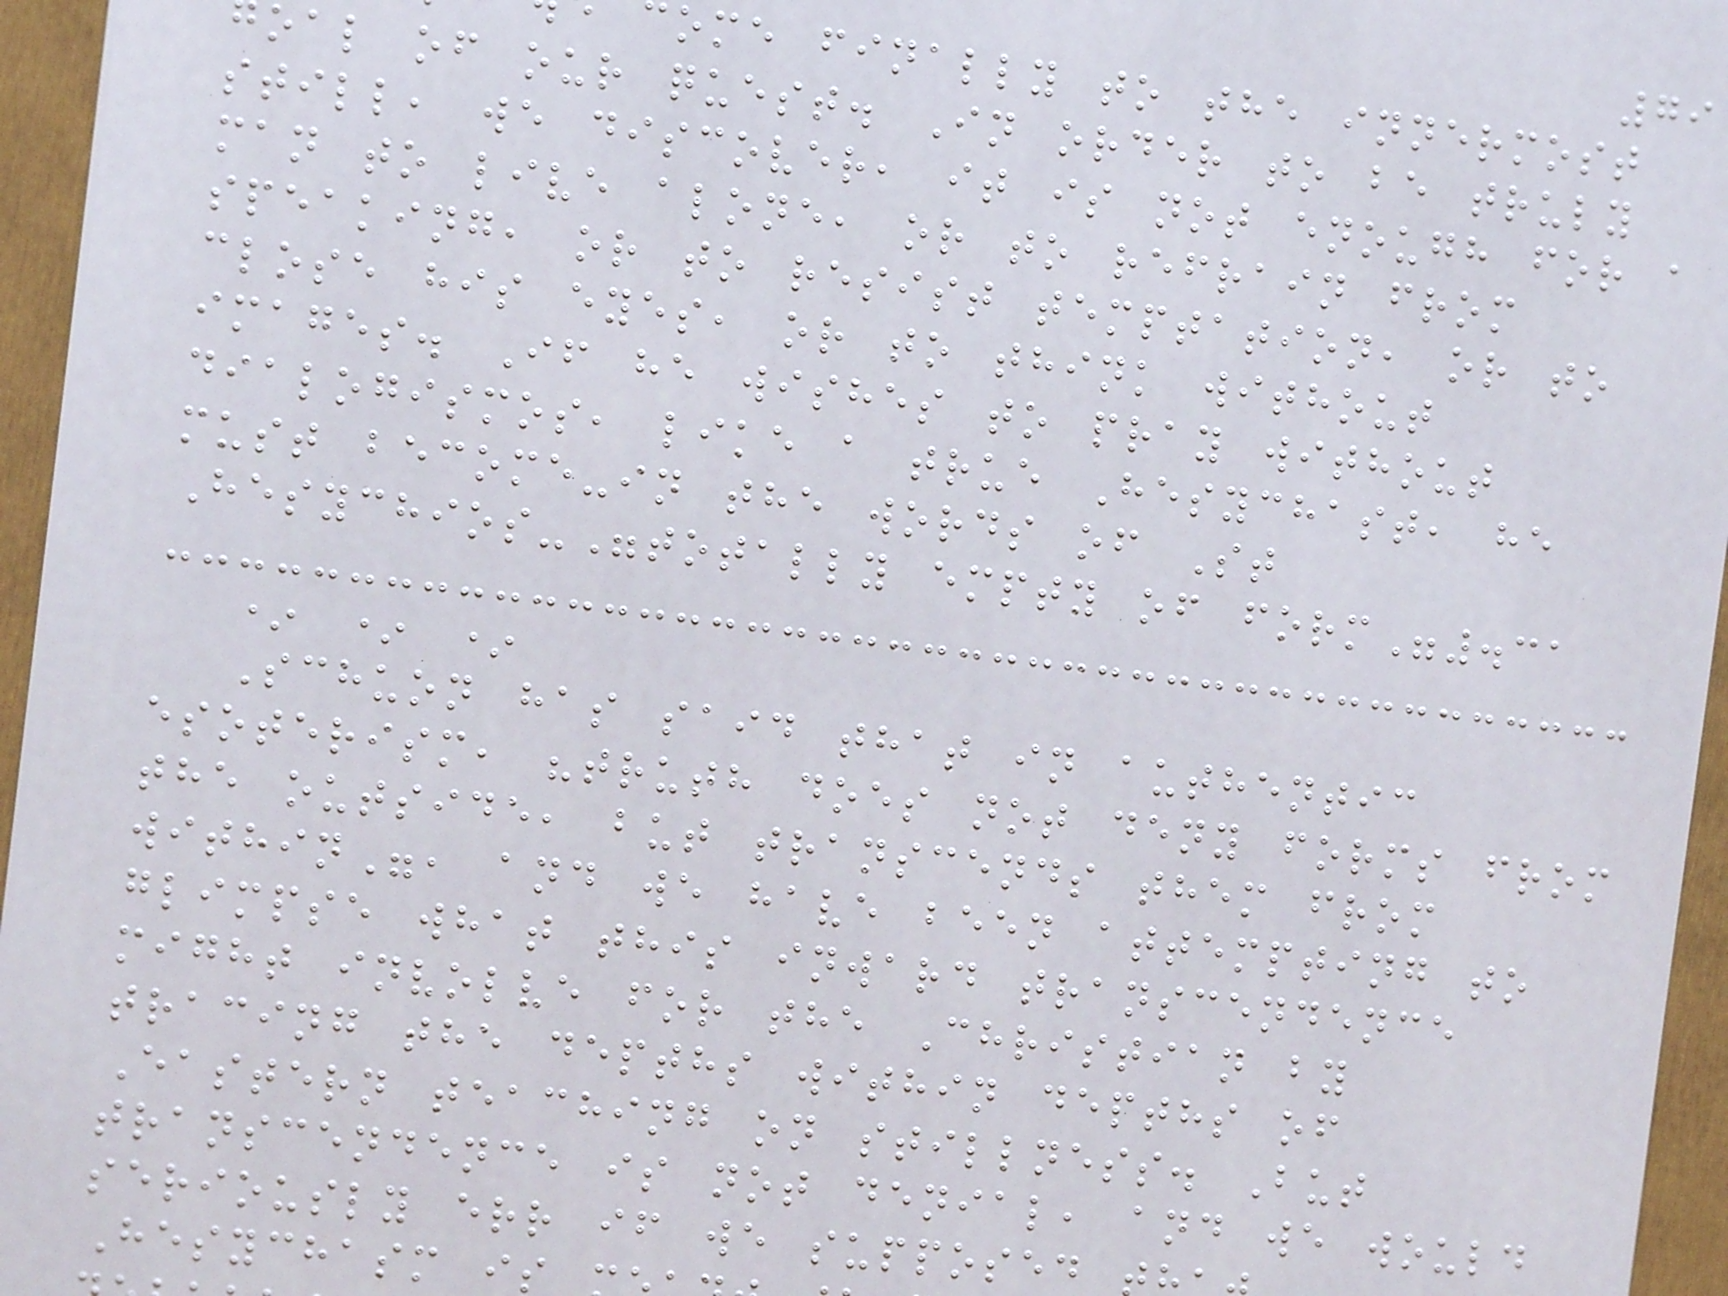79
ome finally to the innermost
oal of our quest. In order to be truly
still, we discover, it is not enough for a
man to live alone, or to refrain from
speaking, or to resist temptation, or to
close his eyes, or to think without
images. If he wishes to pray without
dialogismos, like a true Hesychast, he
must become-in the words of St
Hesychios-"totally empty of form".31
* * *
Schuon has said that in authentic
esoterism, "truth does not deny forms from
the outside, but transcends them from
within", and we have been attempting to
glimpse what this inward transcendence
might involve for the Christian by
tracing the depths within depths of
Eastern teaching on stillness. But
transcendence is not denial, and we would
seriously err if we supposed
Hesychasm is
